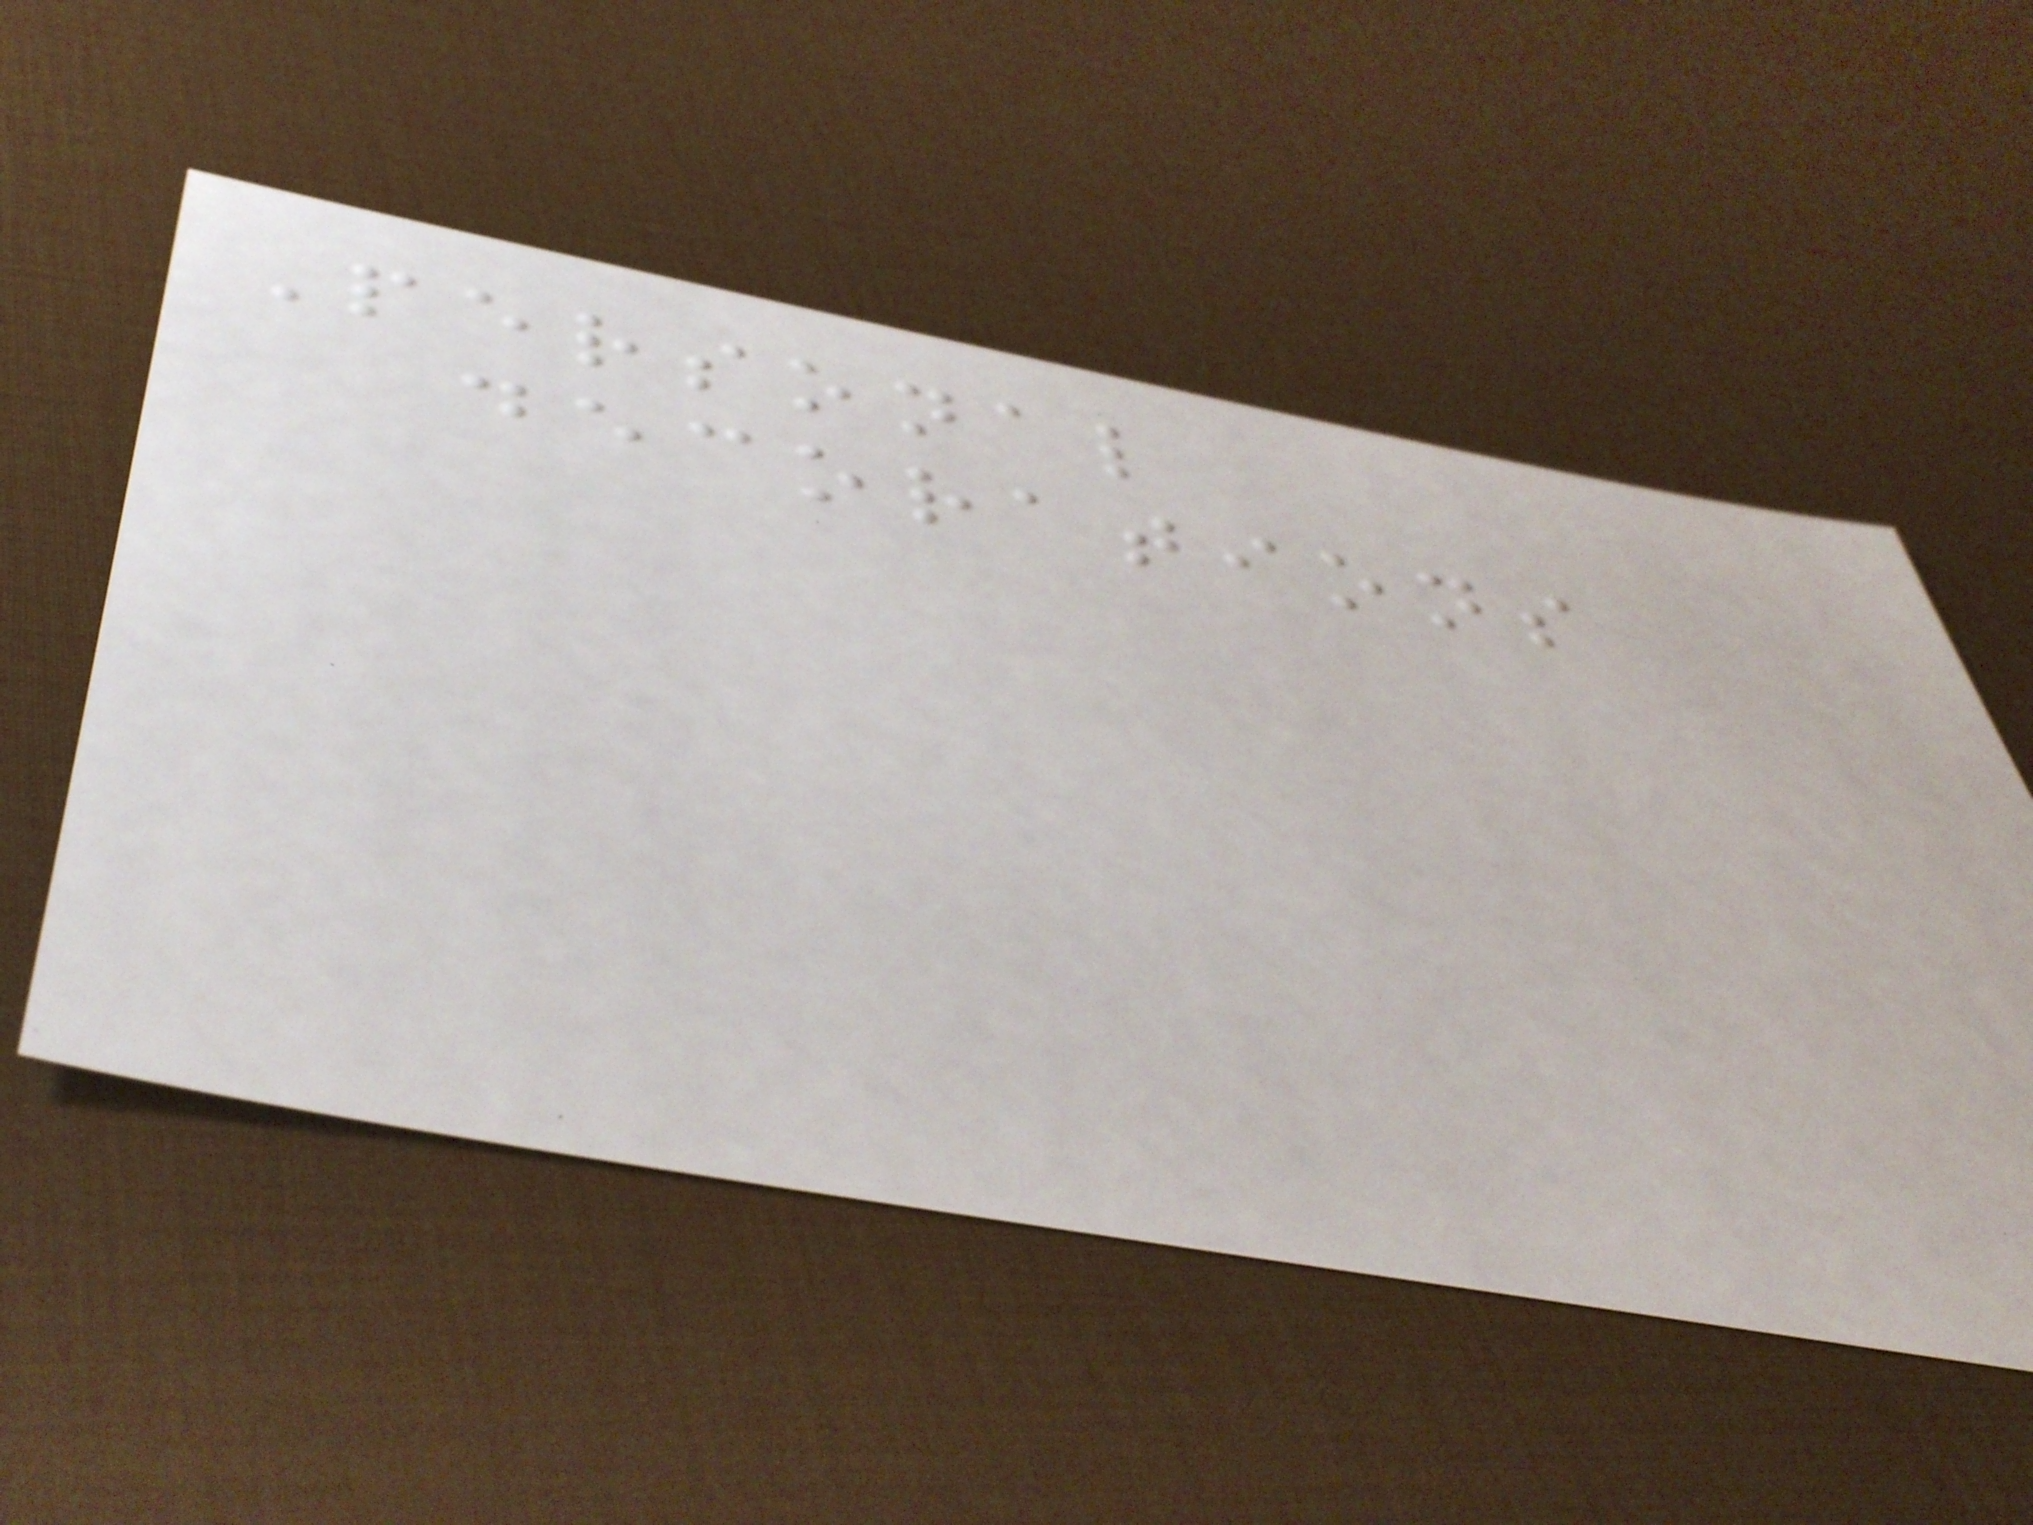Personal
decorations
